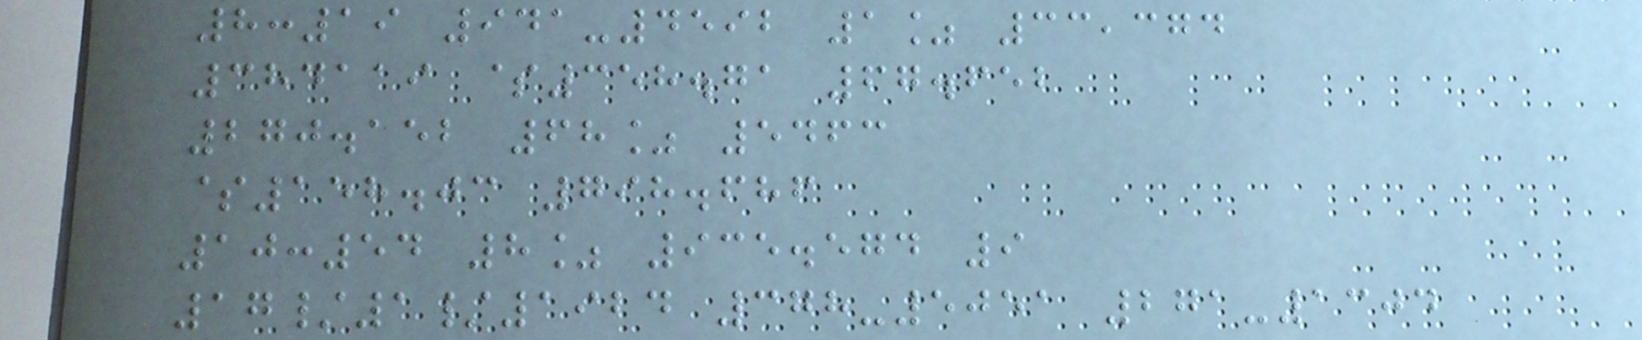8:19 941-4592 1% 33,374
384119 $358.71 67.652
270.152 68% 5463
$158.03 798.686
10:54 8% 935.574 9
17/1/1924 378-5051 271-1304
